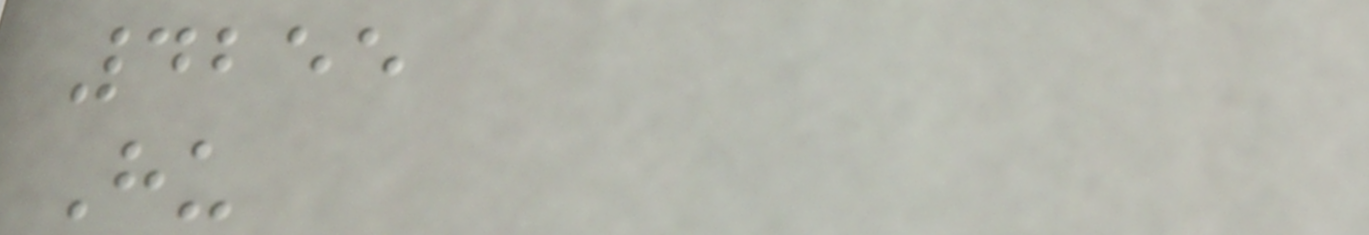4255
Hu
